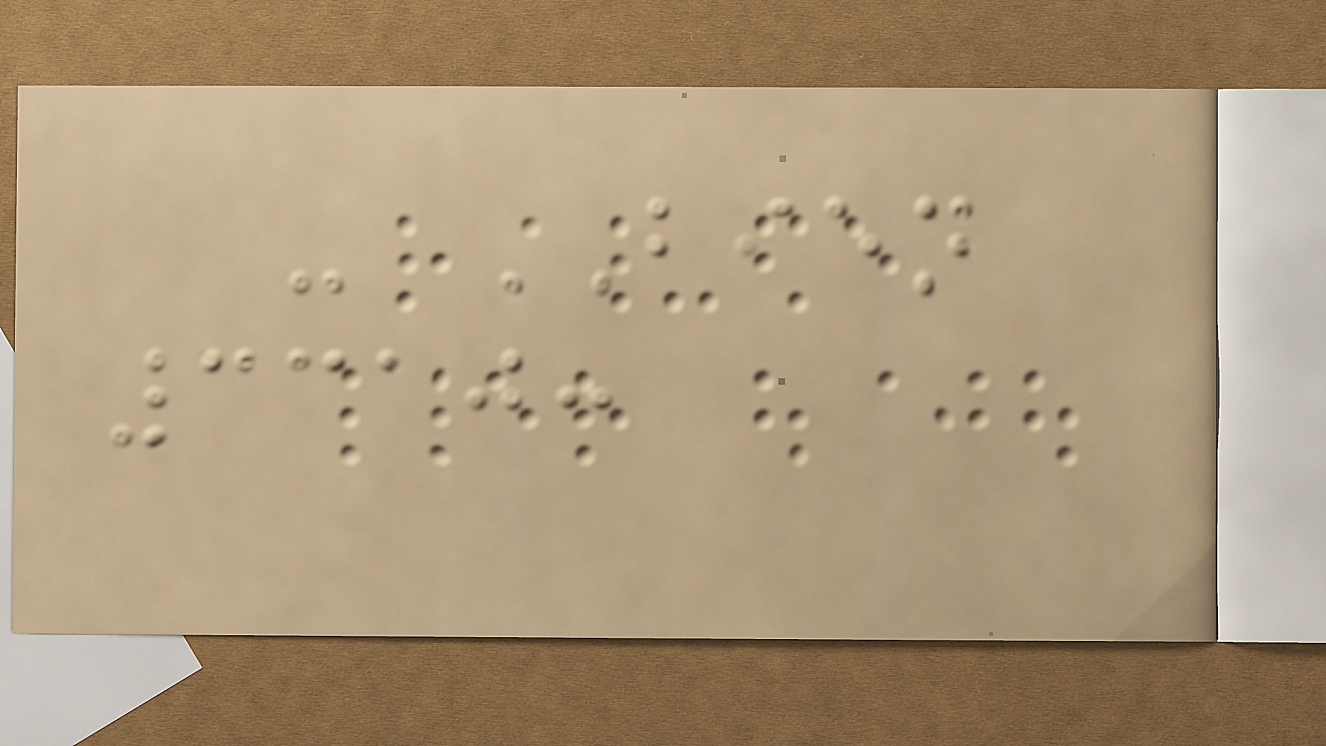- BIEN
3310:
